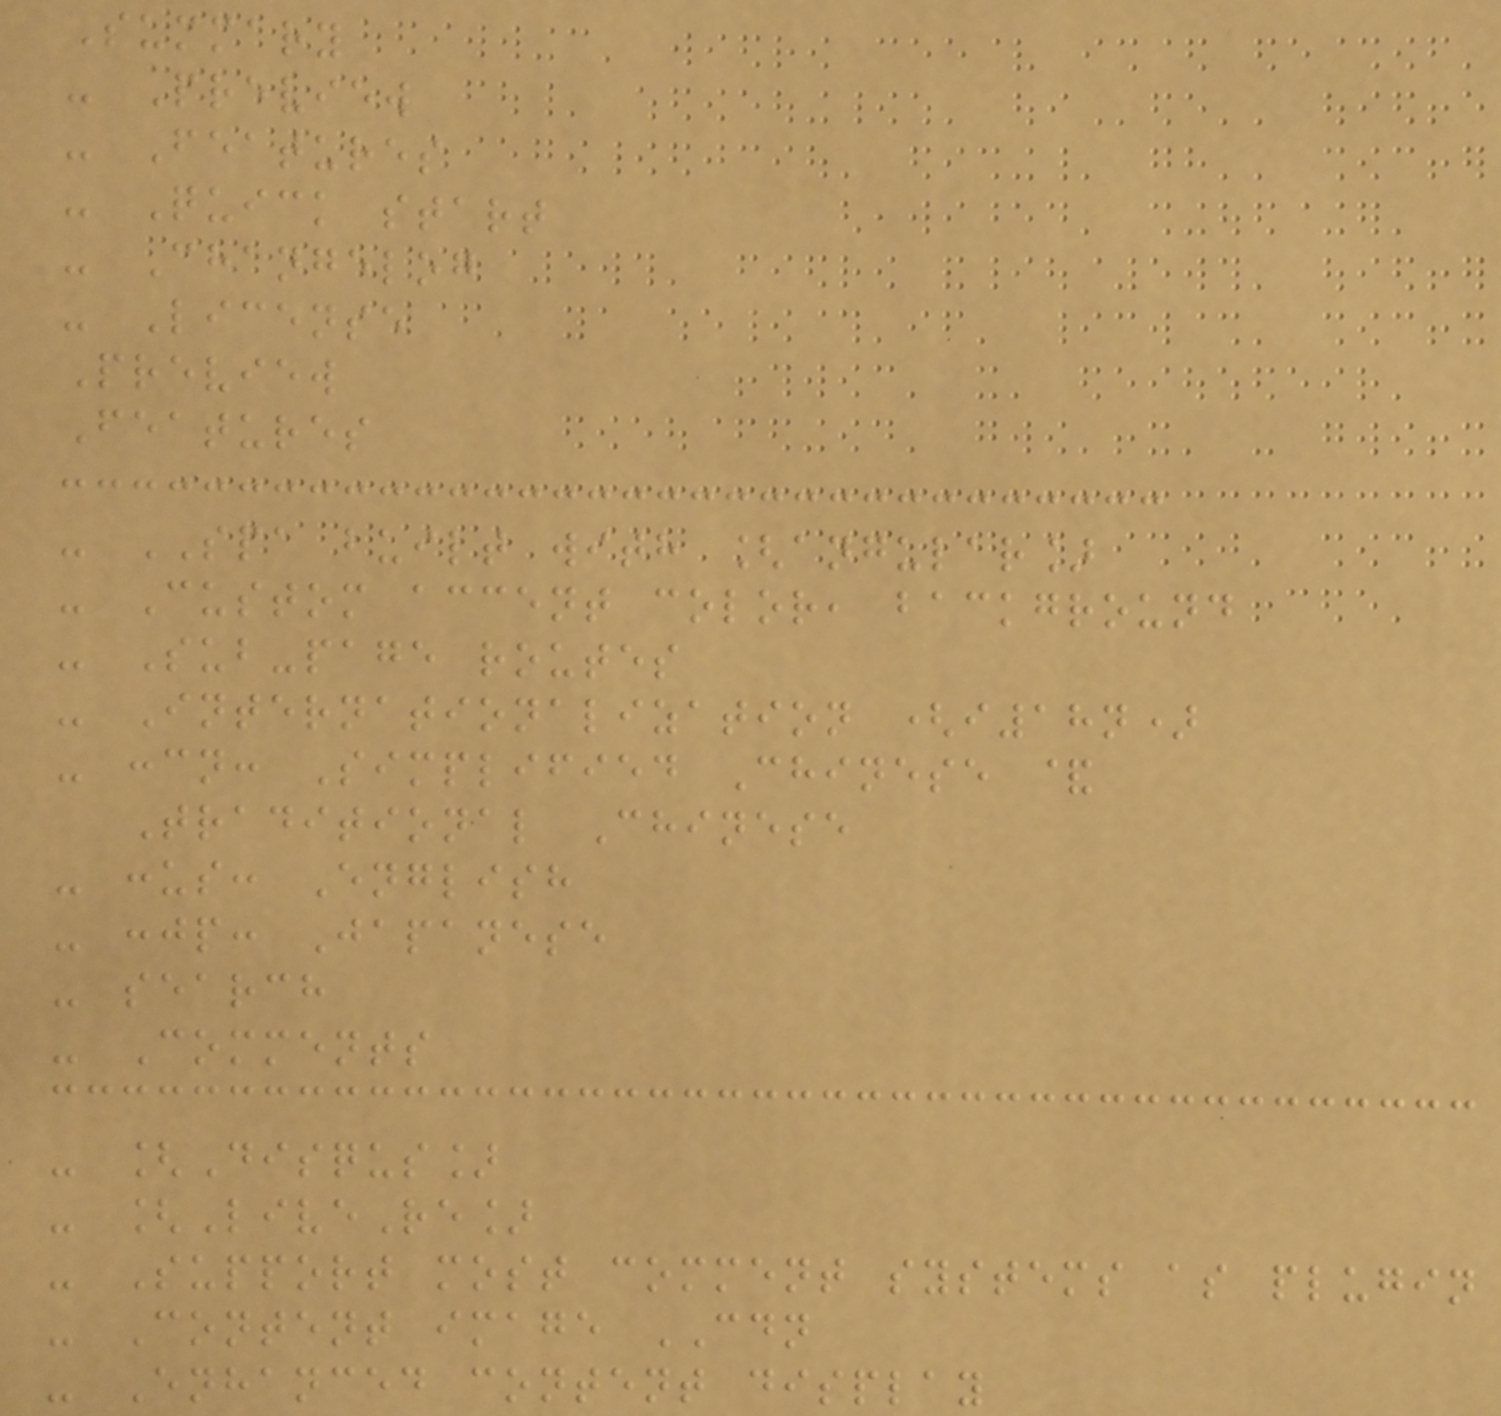Summary
- Preview
- Features
- Quick start
- Changelog
- License
Preview
Features
- SPA built with [angular]
- Custom accent color, background
- Sub-page routes
- Internationalization (i18n)
- :cn: Simplified Chinese &
Traditional Chinese
- :us: English
- :jp: Japanese
- search
- Comments
- [Disqus]
- [LiveRe]
- Support most comment systems as plugin
- Content image CDN
- Enhanced content display
